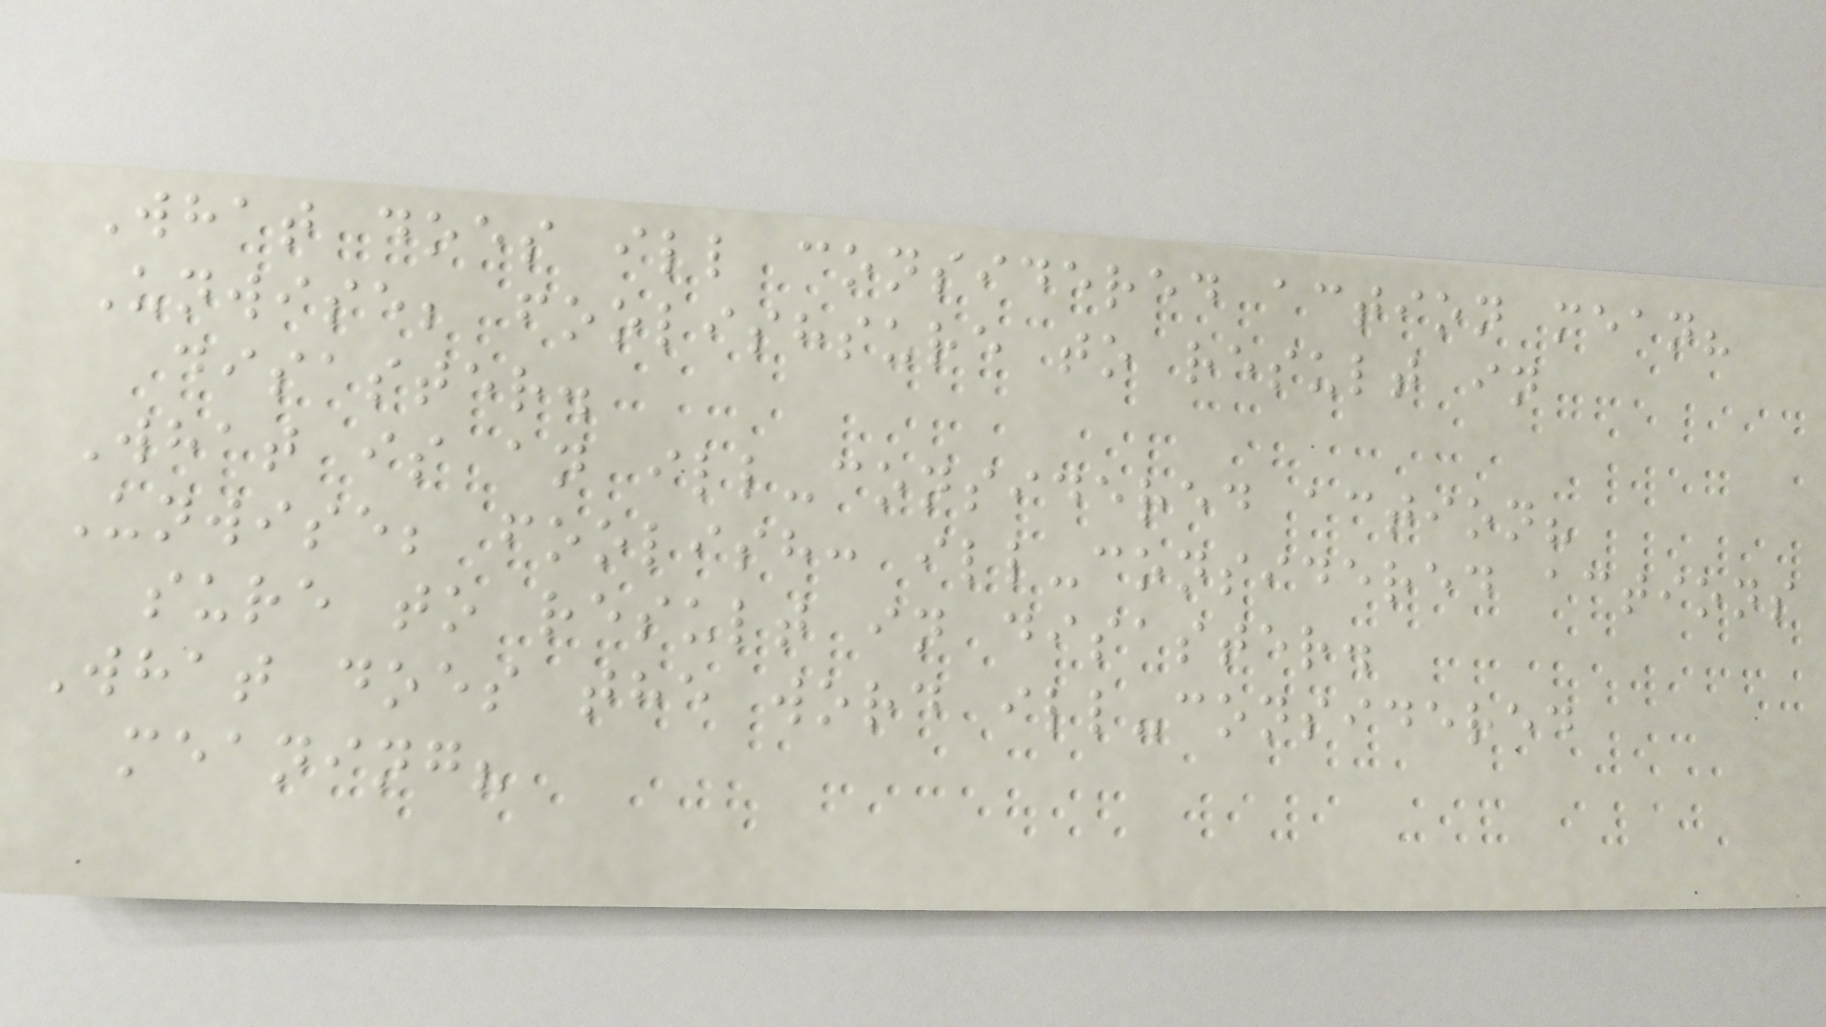What does ill considered action mean?
Unwise; foolishsure to result in
disaster.
What is an ill-considered action?
Unwise; foolish: ill-considered actions
sure to result in disaster.
What does the word ill-considered
meaning?
